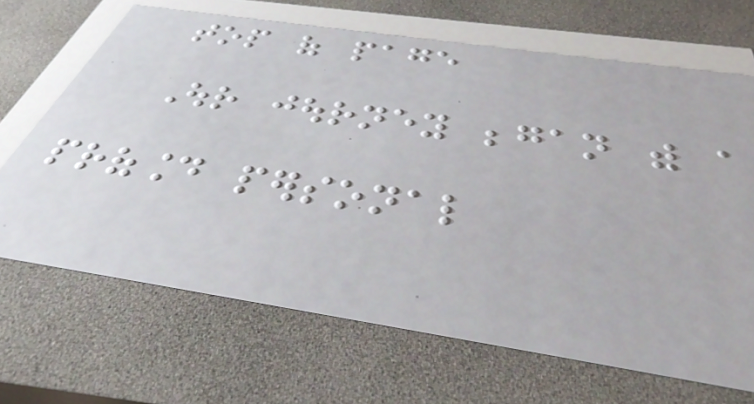top of page
Our journey began with a
profound personal
